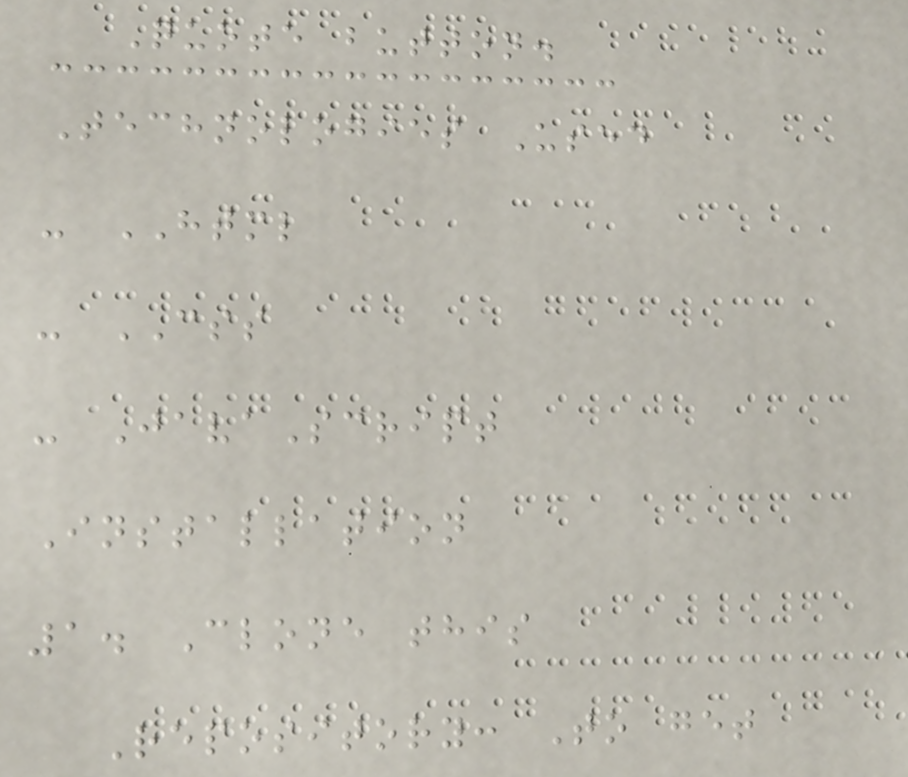Quote button.
Technologies Used
- HTML
- CSS
- JavaScript
Installation
1. Clone this
Repository: To get
